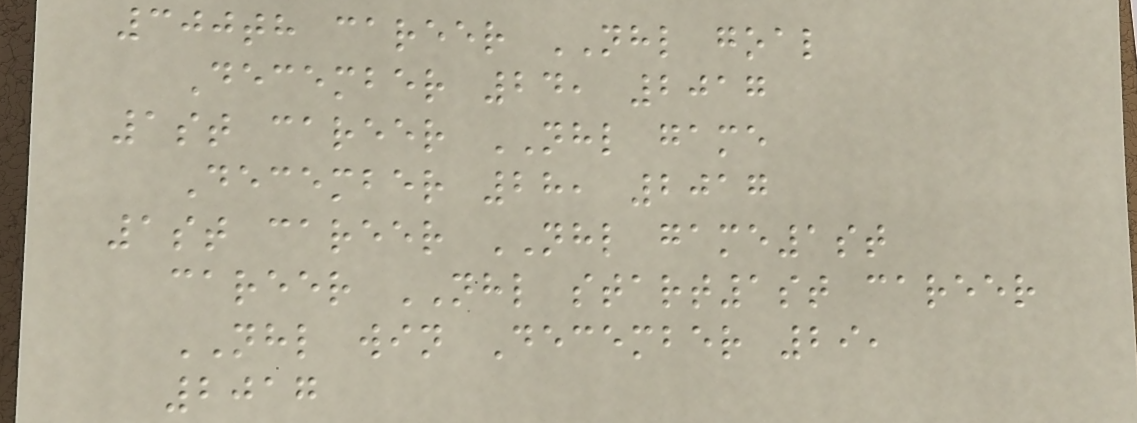300th career NHL goal
December 24, 2017
1st career NHL game
December 28, 2017
1st career NHL game1st
career NHL start1st career
NHL win December 29,
2017
